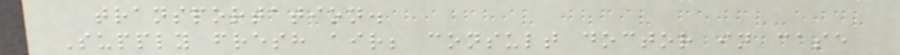transportation.
Supply fresh air; consult doctor in case
